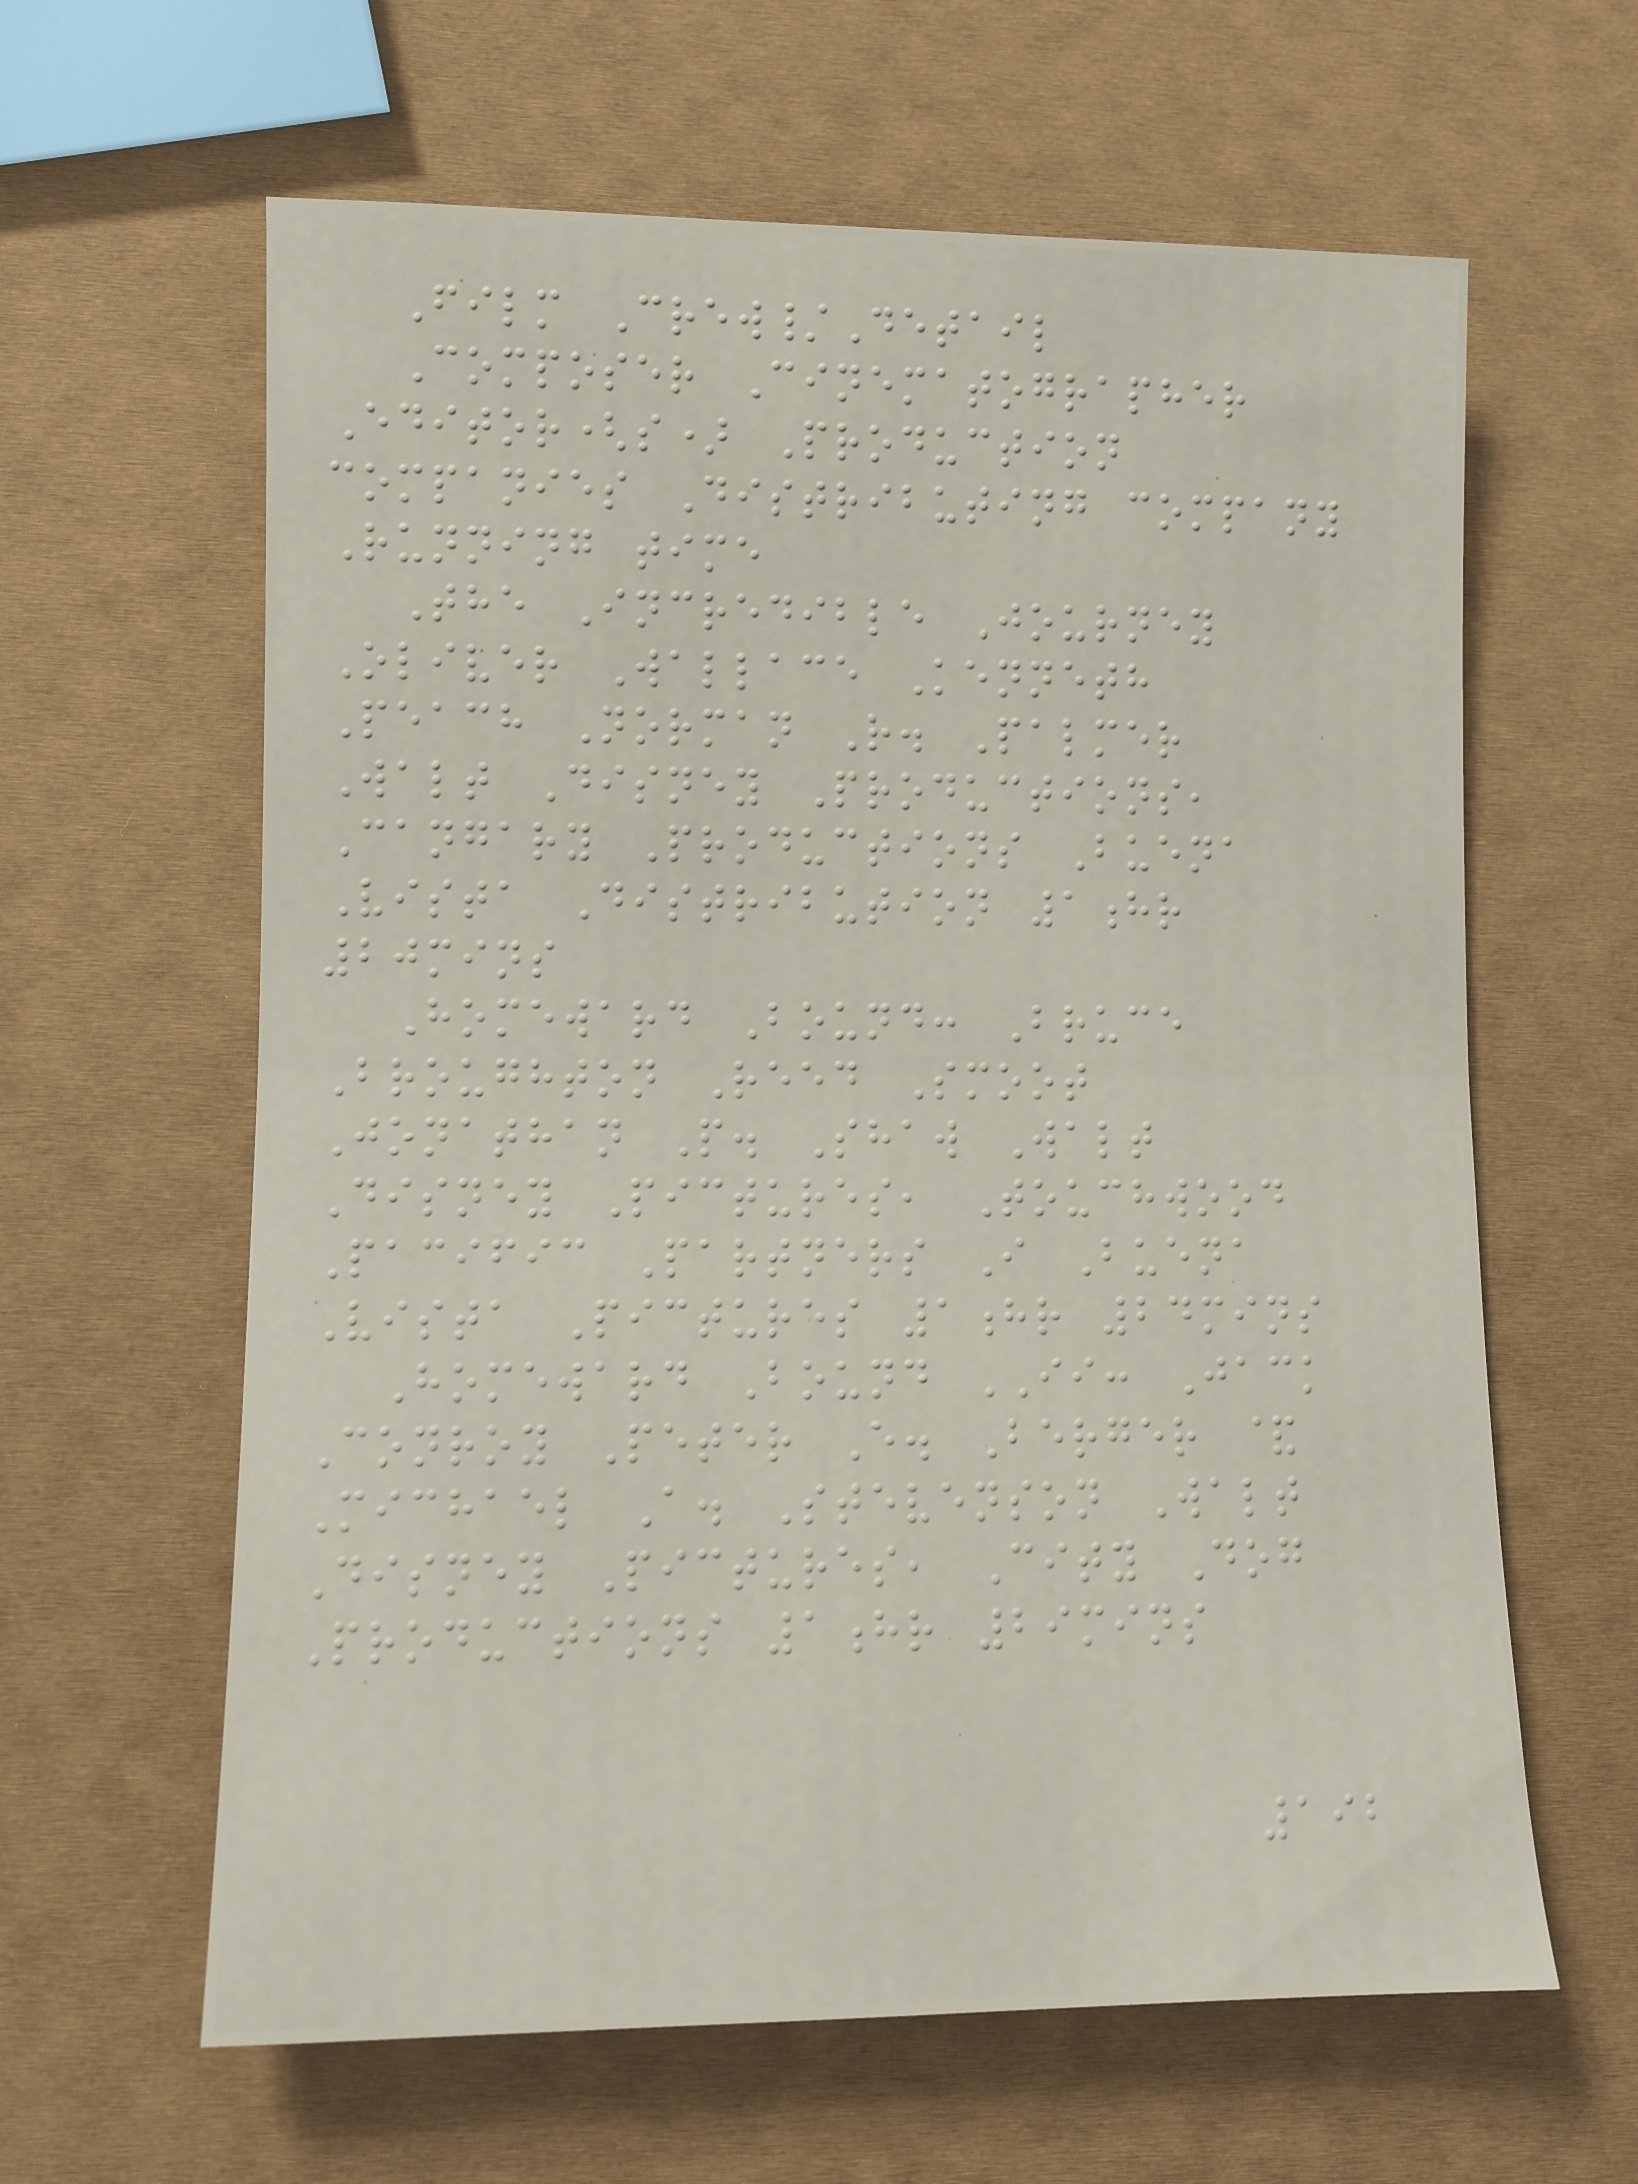Film Crew/Detail
Composer Cinematographer
Editor(s) Production
companies Distributing company
Running time
The Incredible Journey
Oliver Wallace Kenneth
Peach Norman R. Palmer
Walt Disney Productions,
Cangary Productions Buena
Vista Distribution 1hr
20mins
Homeward Bound: Bruce
Broughton Reed Smoot
Jonathan P. Shaw Walt
Disney Pictures, Touchwood
Pacific Partners I Buena
Vista Pictures 1hr 24mins
Homeward Bound II: Jack
Conroy Peter E. Berger &
Michael A. Stevenson Walt
Disney Pictures, City Dog
Productions 1hr 29mins
192
